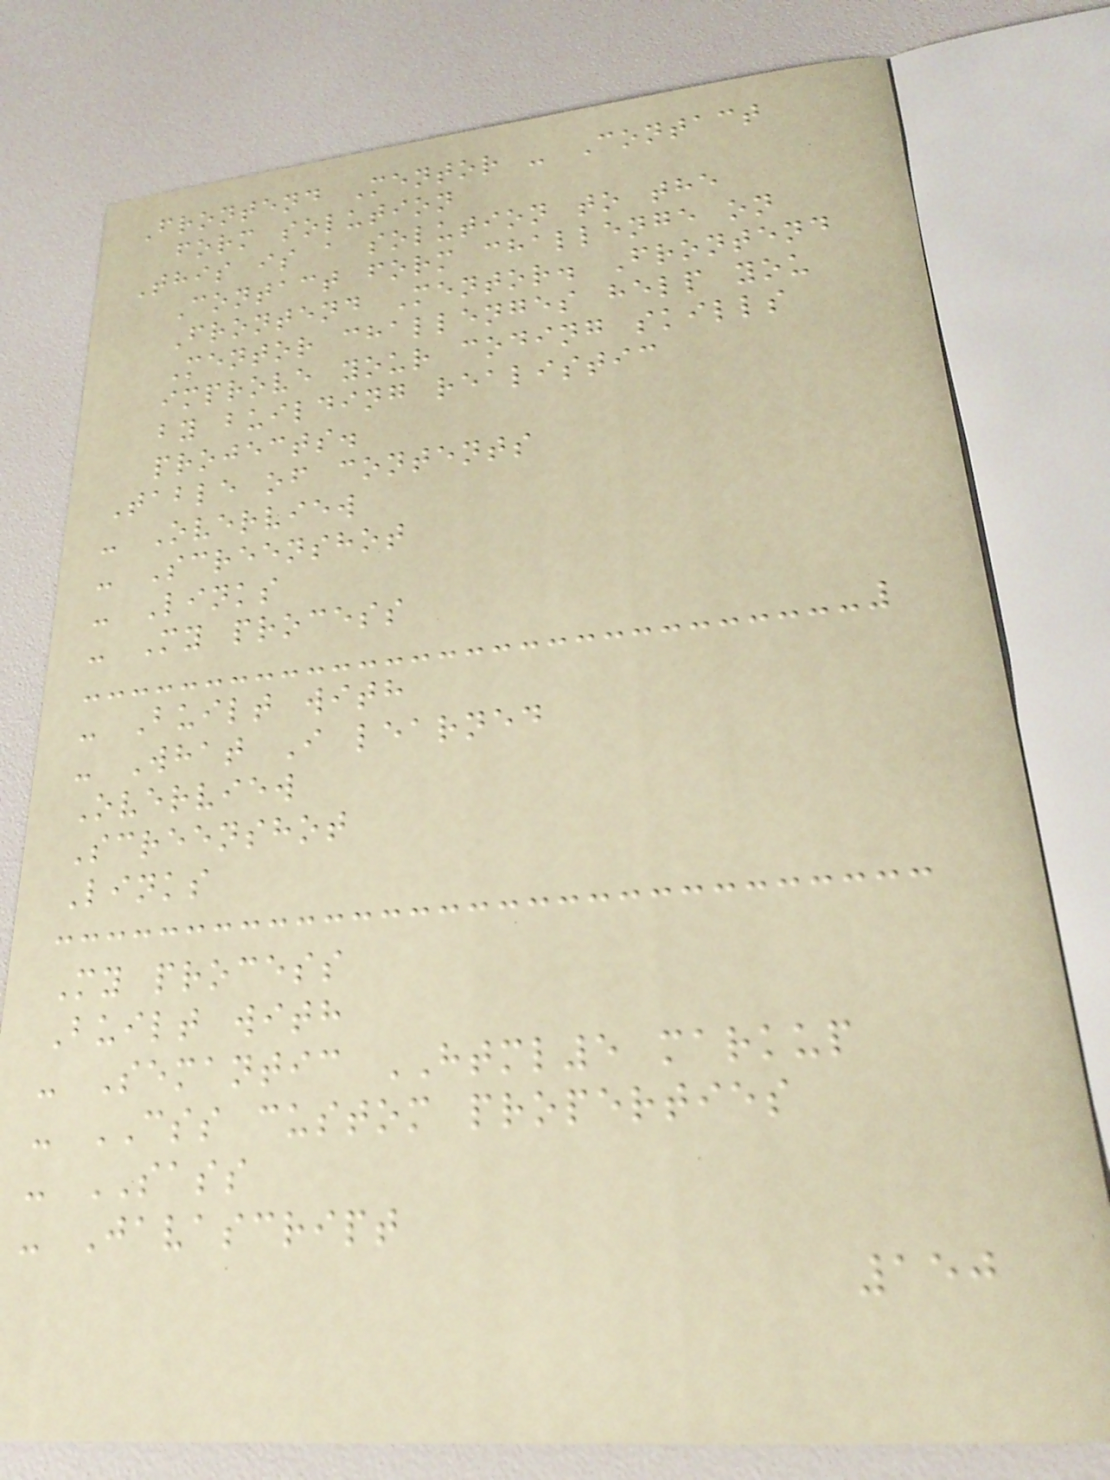Frontend Mentor - Contact
form solution
This is a solution to the
Contact form challenge on
Frontend Mentor. Frontend
Mentor challenges help you
improve your coding skills
by building realistic
projects.
Table of contents
- Overview
- Screenshot
- Links
- My process
- Built with
- What I learned
Overview
Screenshot
Links
My process
Built with
- Semantic HTML5 markup
- CSS custom properties
- SASS
- Javascript
150
